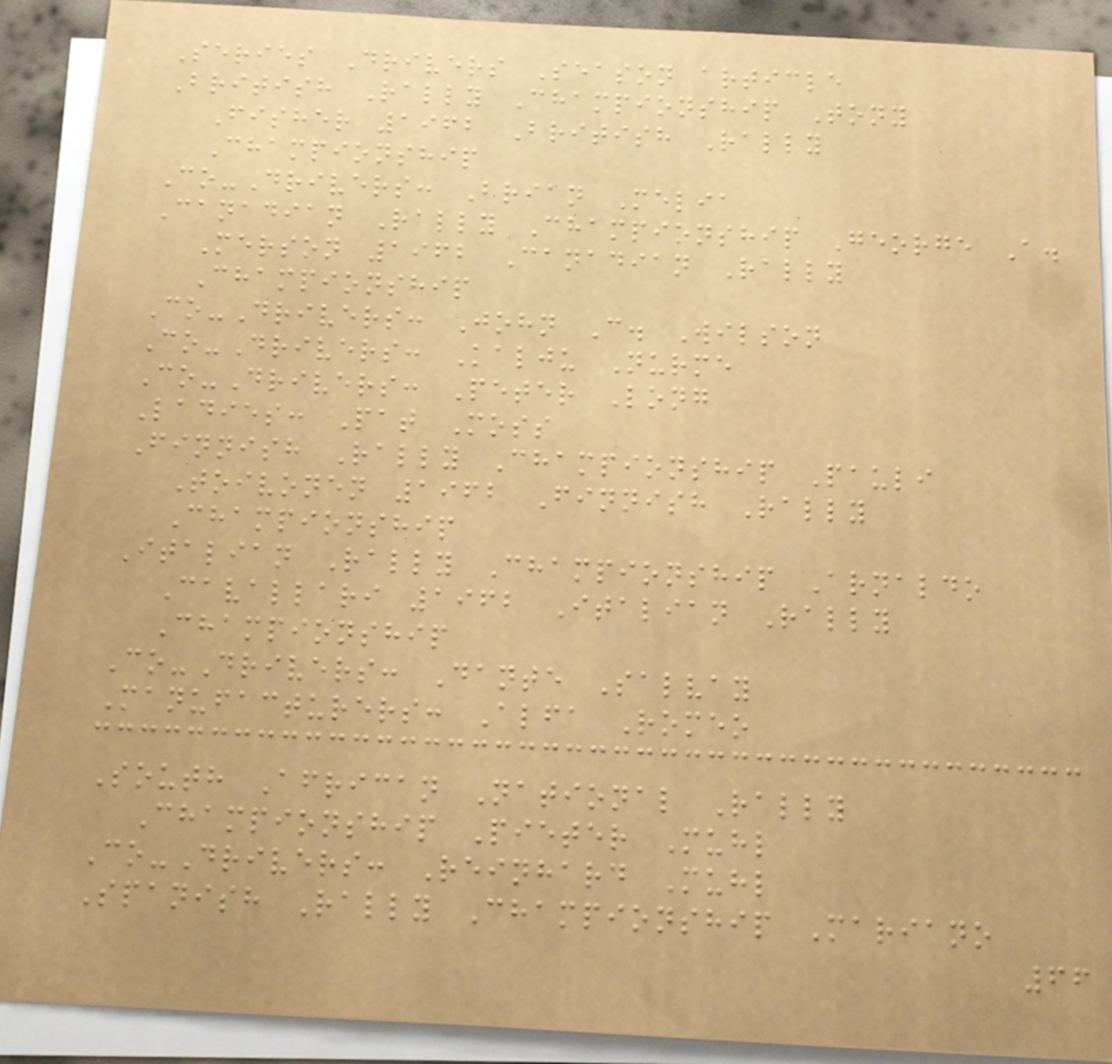Series Drivers Season article
British Rally Championship Tony
Fisher 1962 British Rally
Championship
Co-Drivers: Brian Melia
Canadian Rally Championship George A.
Merson 1962 Canadian Rally
Championship
Co-Drivers: John C. Wilson
Co-Drivers: Kalju Nurme
Co-Drivers: Peter Long
Ladies: Pat Moss
Finnish Rally Championship Pauli
Toivonen 1962 Finnish Rally
Championship
Italian Rally Championship Arnaldo
Cavallari 1962 Italian Rally
Championship
Co-Drivers: Dante Salvay
Manufacturers: Alfa Romeo
South African National Rally
Championship Pieter Muhl
Co-Drivers: Reinhard Muhl
Spanish Rally Championship Mariano
66
